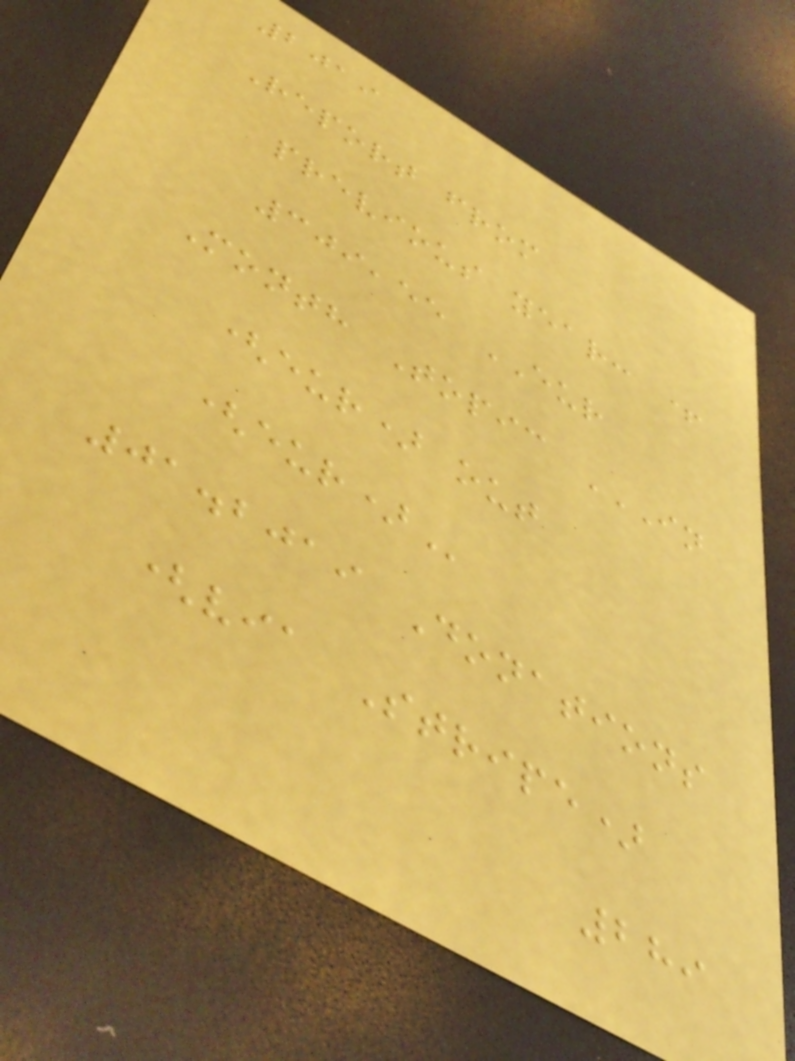2019
Report from
previous year: +
309,55 EUR
Month Topic IN
(EUR) OUT
(EUR)
01.2019 Donations
(via Stripe)
289
